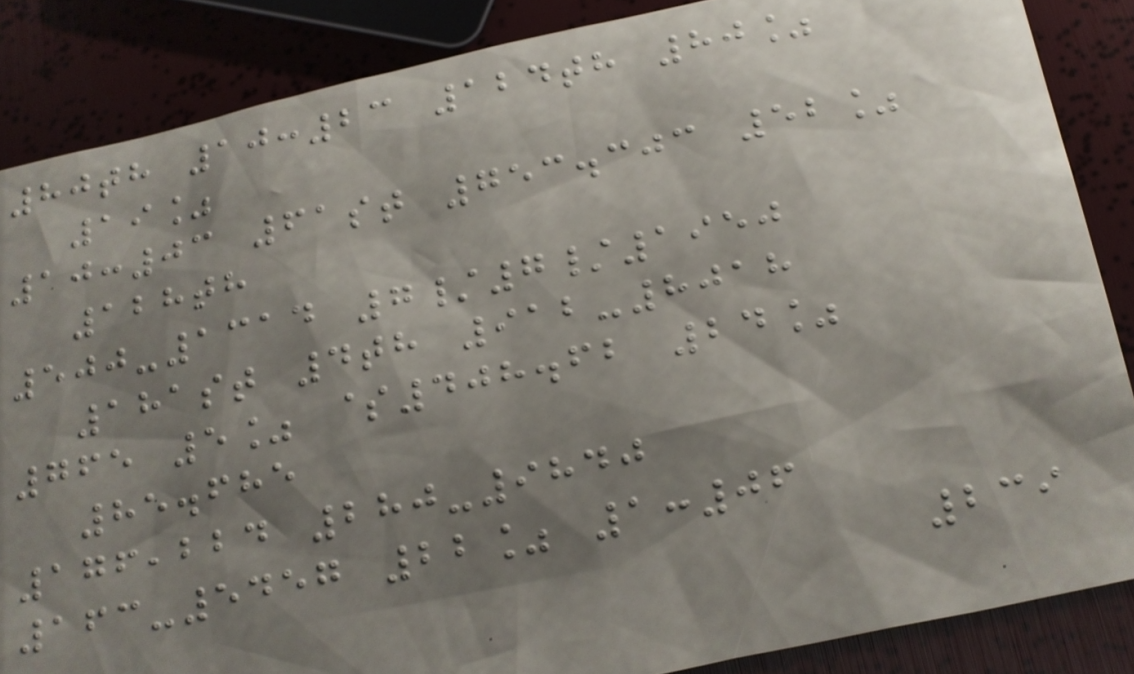80th 10:23 124th 80%
19%
10:03 61st 753.303 52%
128th
500-1314 7/7/1950
181st 4th 912-8018
765 5% $408.62 24%
85.685
176,224 280-9840
163-5457 22% 1:06
239
